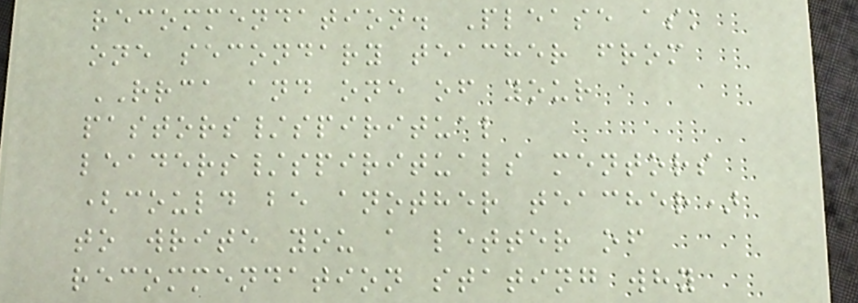recommendation. Please ask
one secondary teacher from
RRCA and one of your
pastors/spiritual
leaders/spirituals mentors
(could be another teacher)
to write you a letter of
recommendation stating why
